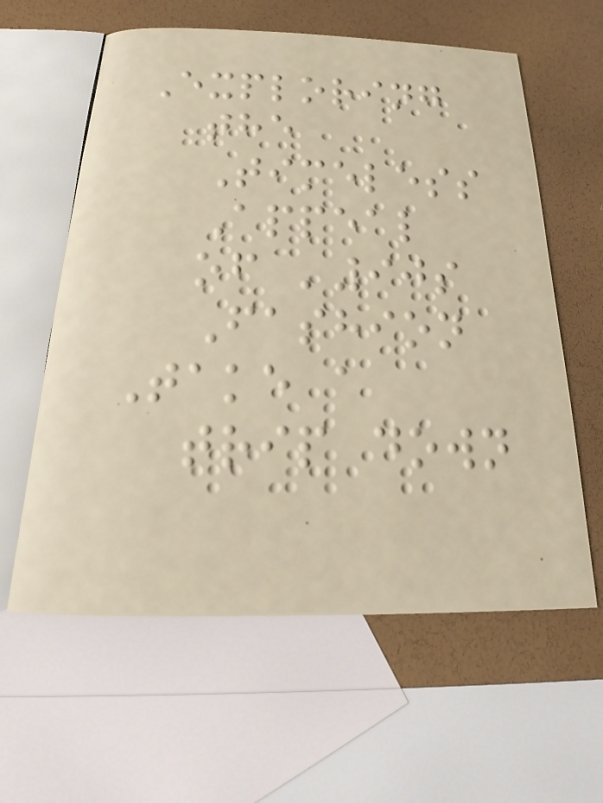Exploring
the
Timeless
Appeal
of '90s
Fashion
Take a
trip down
